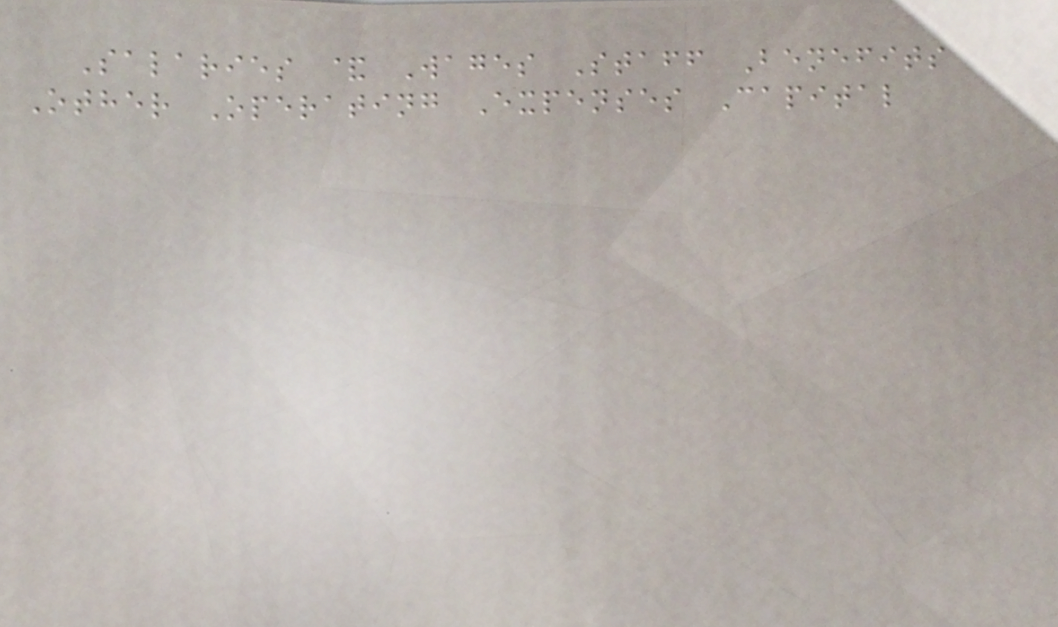Salaries & Wages Staff Benefits
Other Operating Expenses Capital
